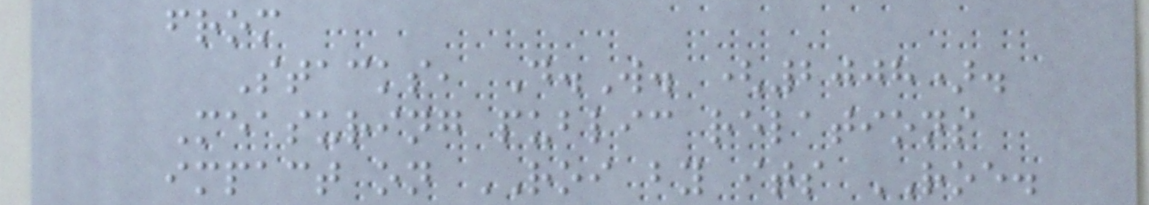from
Stacks, D.W. (2008).
Measuring public relations
impact on ROI by its ROE.
